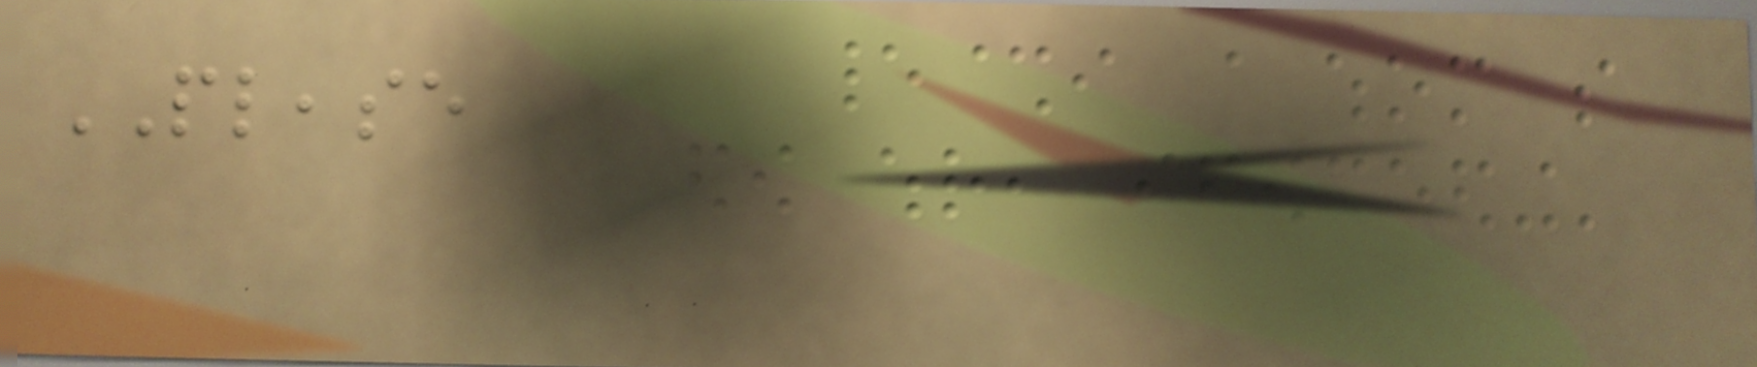PLEASE
